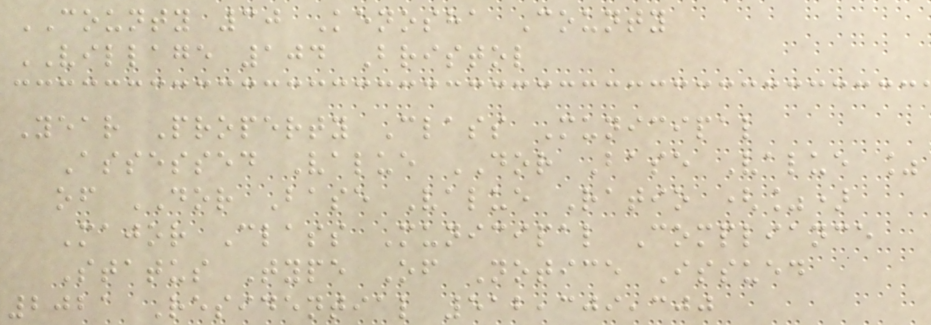COUNTY 30 Kenosha County
VILLAGE 104 Bristol
Year Property Class Municipal
Assessed Value DOR Base Value %
of DOR Base Value Ratio (%)
Major Class Municipal Compliance
Status Type Of Notice Issued
2021 Residential 512,309,300
